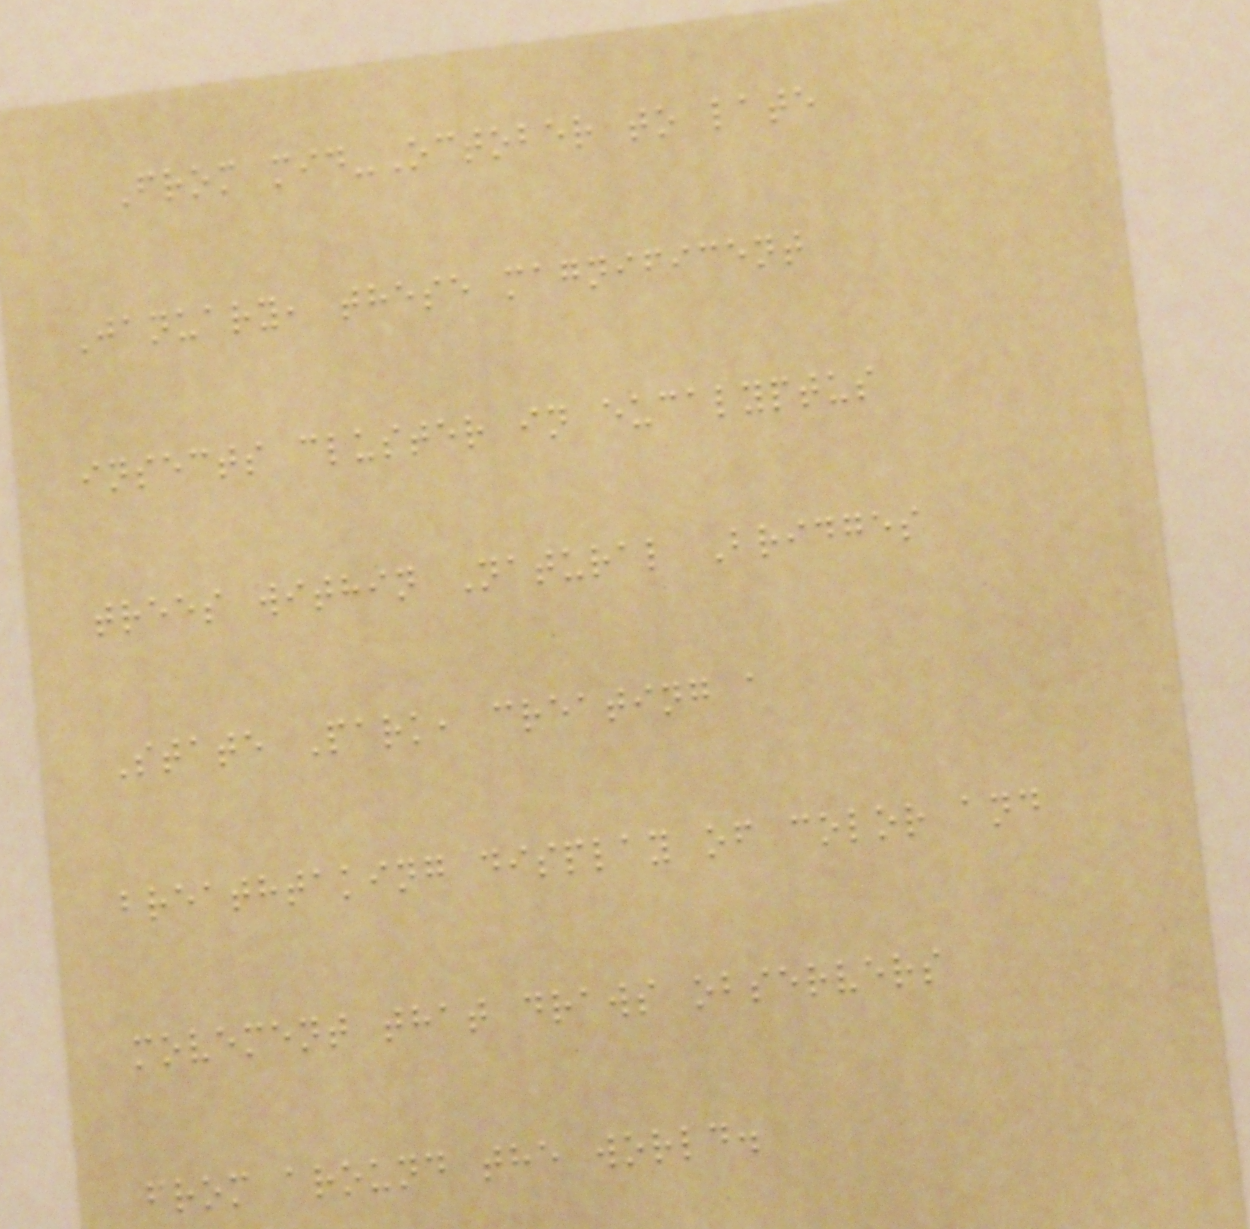From mid-October to late
January, these magnificent
insects cluster in eucalyptus
trees within Natural Bridges
State Park, creating a
breathtaking display of color and
movement that draws observers
from around the world.
